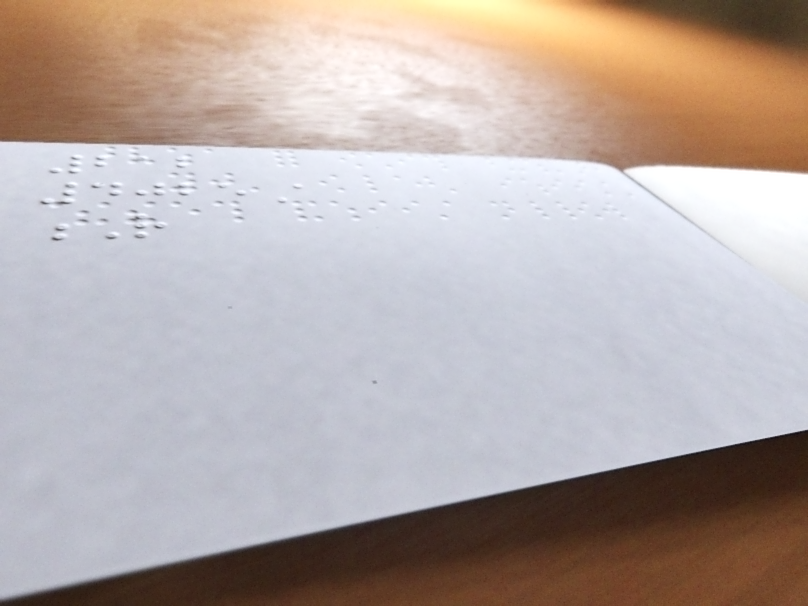212
4025A
R
